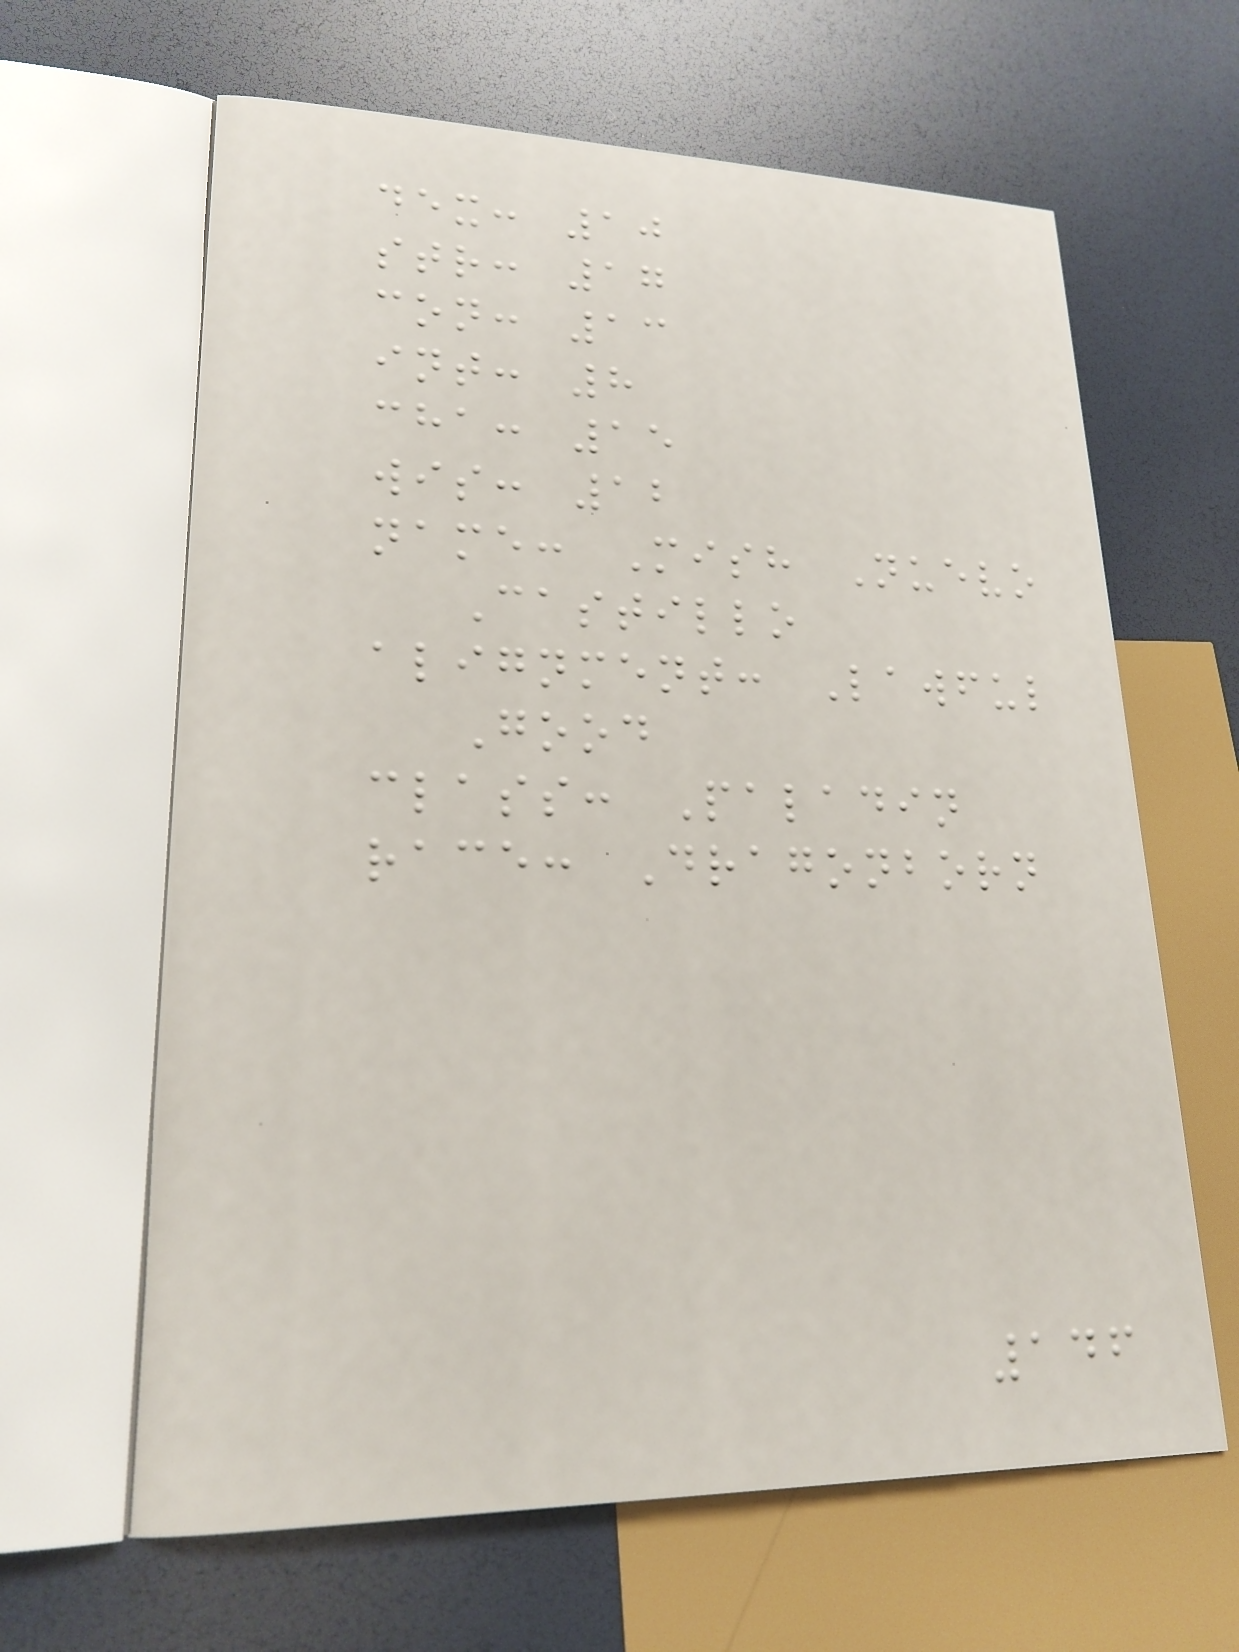dex: 10
str: 17
con: 13
int: 8
cha: 15
wis: 12
name: Mish Nuevo
Castillo
alignment: Lawful
Good
class: Paladin
race: Dragonborn
146
